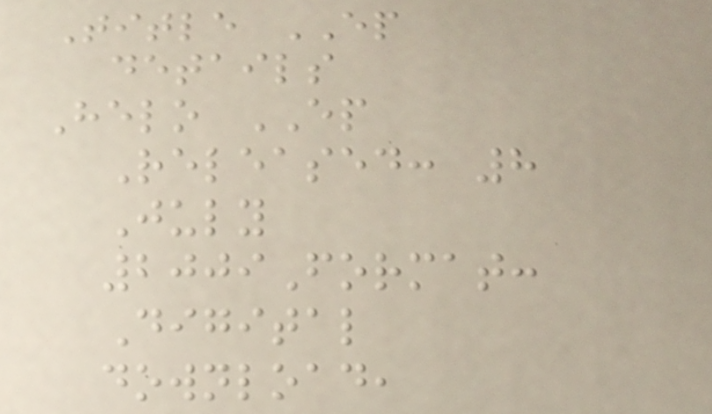Title EP
details
Helo EP
Released: 8
July
2009Format:
Digital
download,
